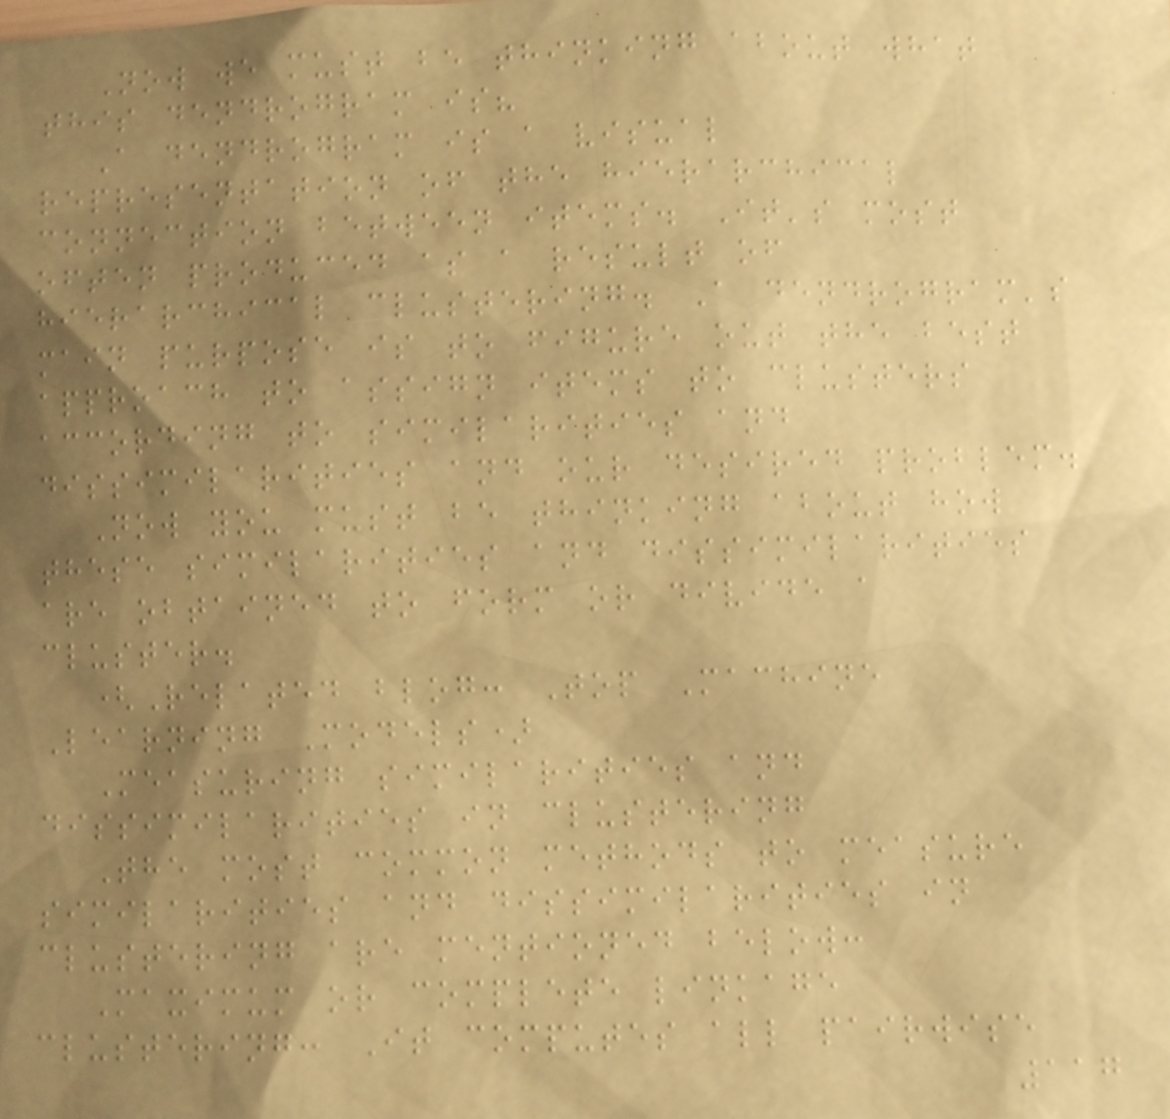Now we must be thinking about what
this dendrogram is?
A dendrogram is a visual
representation of the hierarchical
connection between items. It's most
often produced as a result of
hierarchical clustering. A dendrogram's
main purpose is to figure out the best
approach to assign items to clusters
according to similarities and
dissimilarities and our desired problem.
Now you must be thinking about how
these similarities and dissimilarities
are obtained to form or divide a
cluster.
(Related blog: Top Machine
Learning Models)
Measuring similarities and
dissimilarities in clustering
The most common methods to measure
similarities and dissimilarities in
clustering are mentioned below:
Maximum or complete linkage
clustering: It computes all pairwise
117
